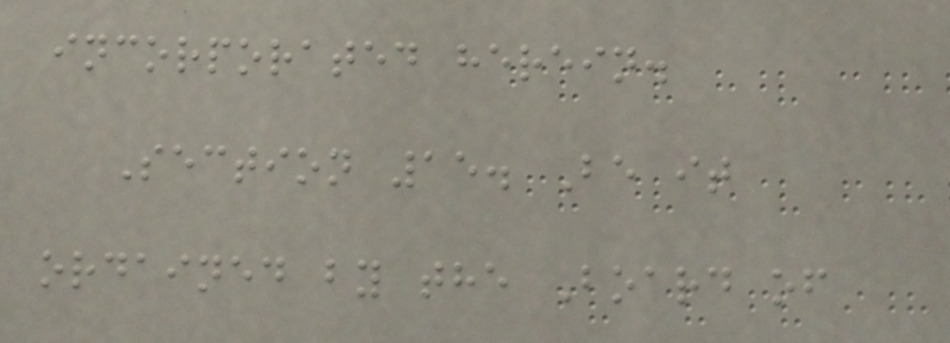incorporated herein.
Section 15. Be it
ordained by the Board of
